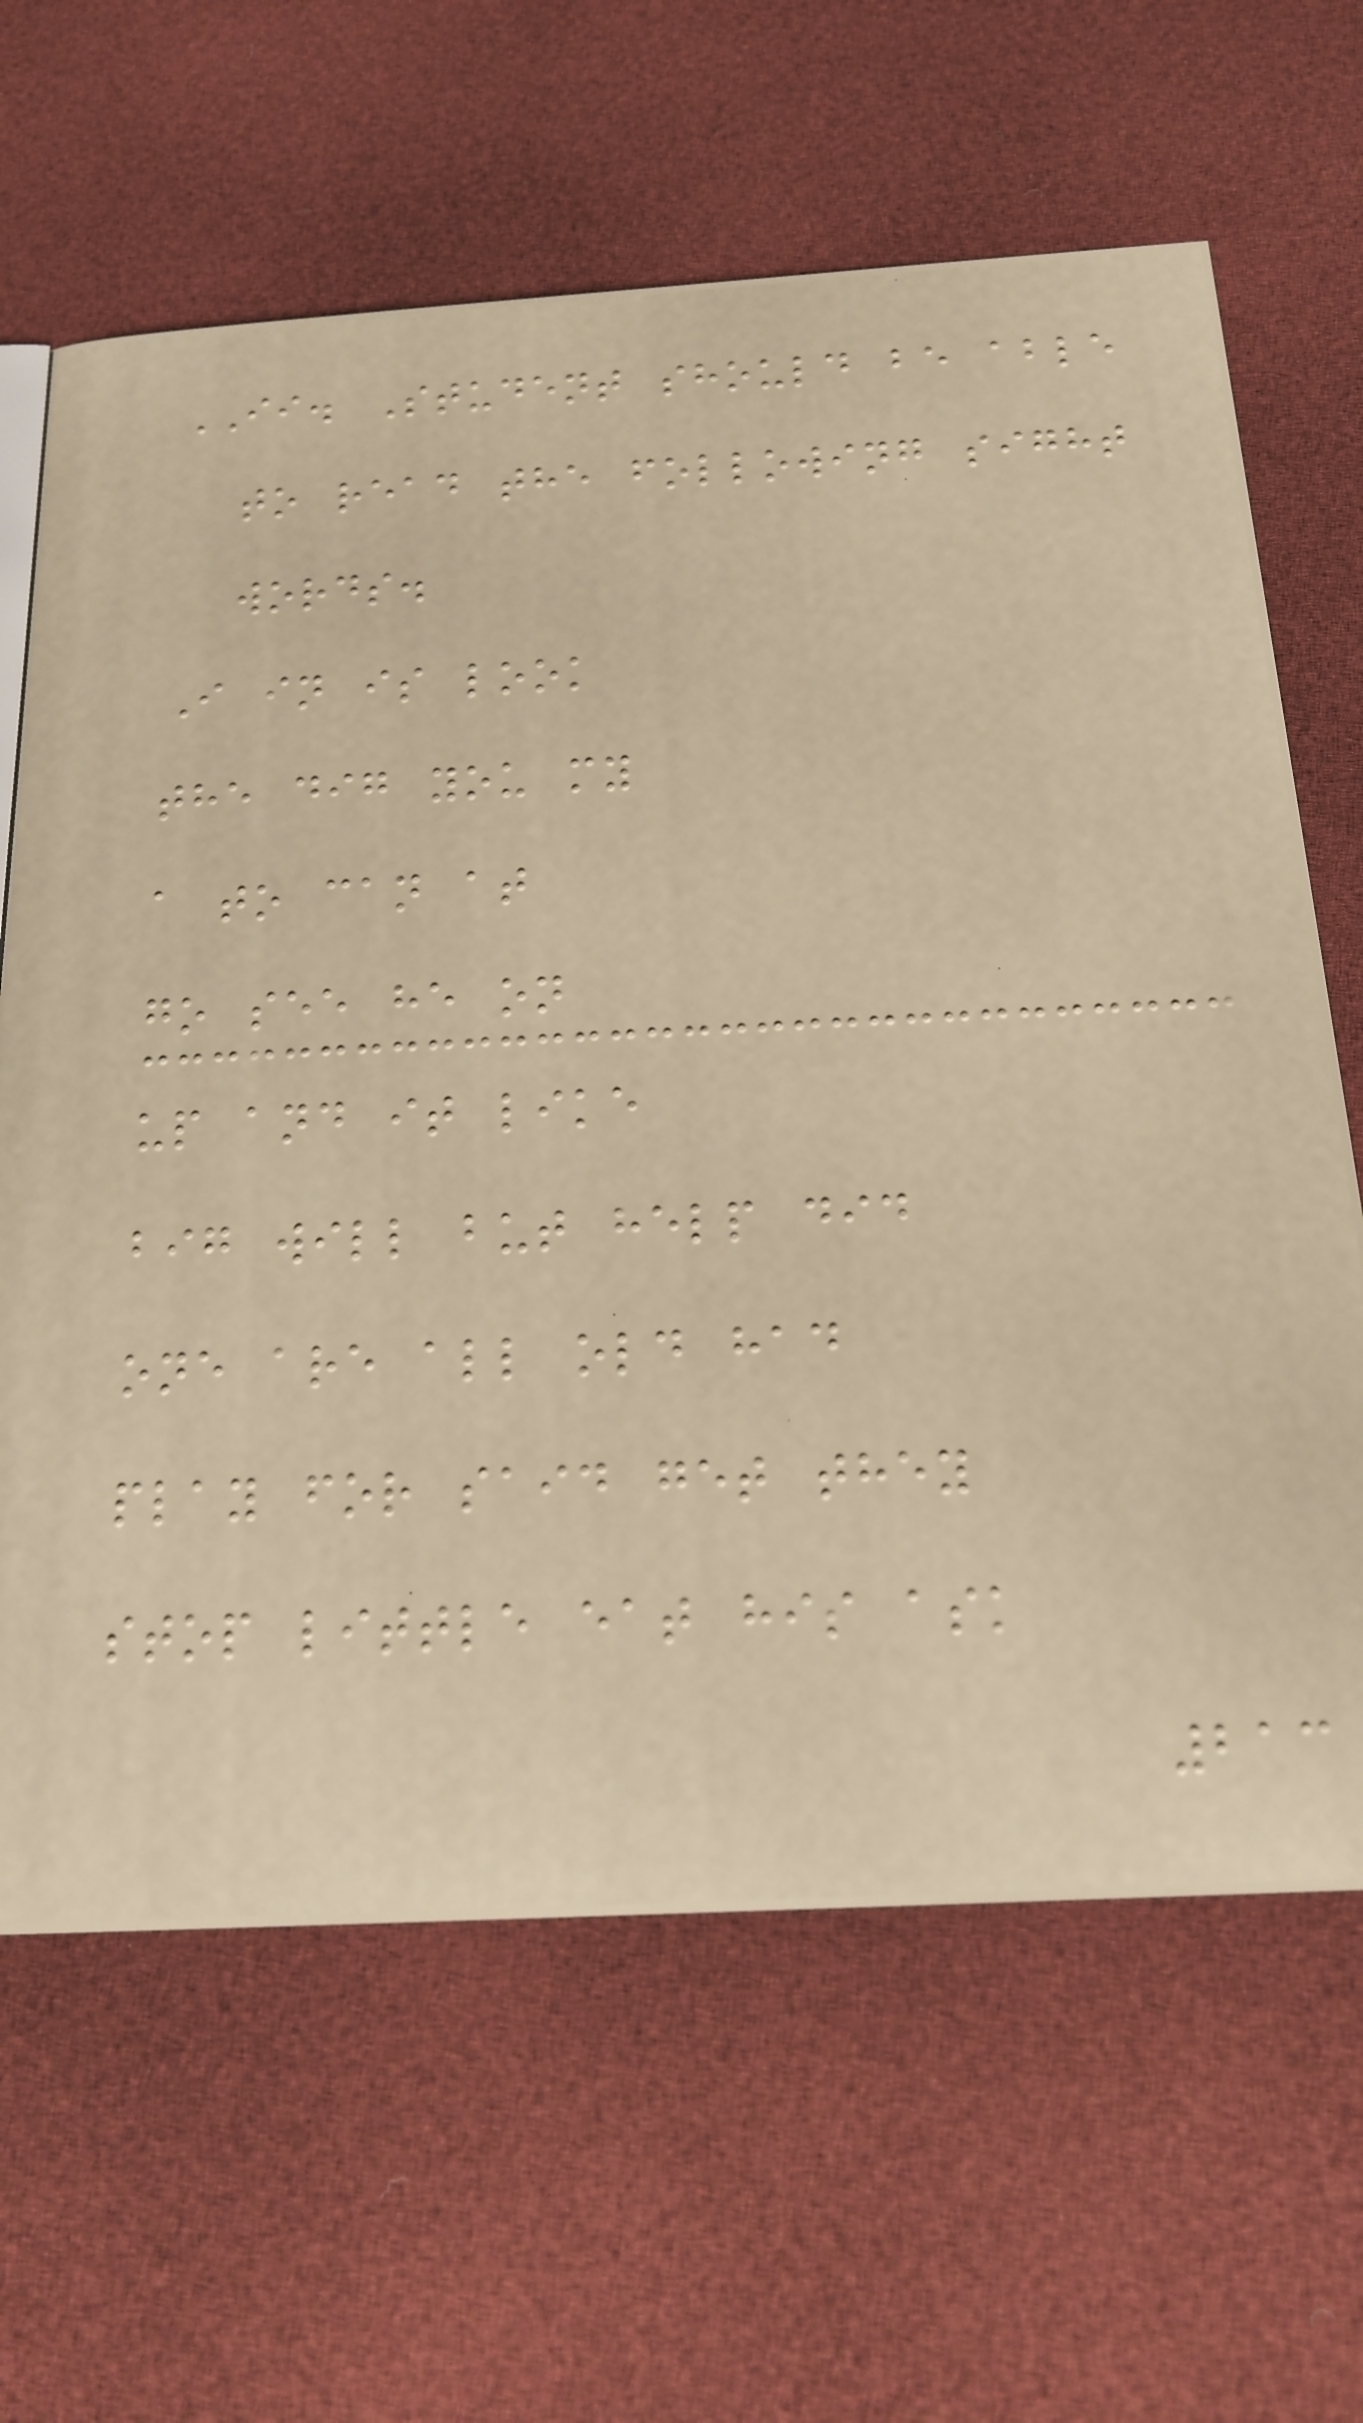II. Student should be able
to read the following sight
words.
I in is look
the dig you my
a to can at
go see he on
up and it like
big will but help did
one are all old had
play for said get they
stop little eat his ask
213
